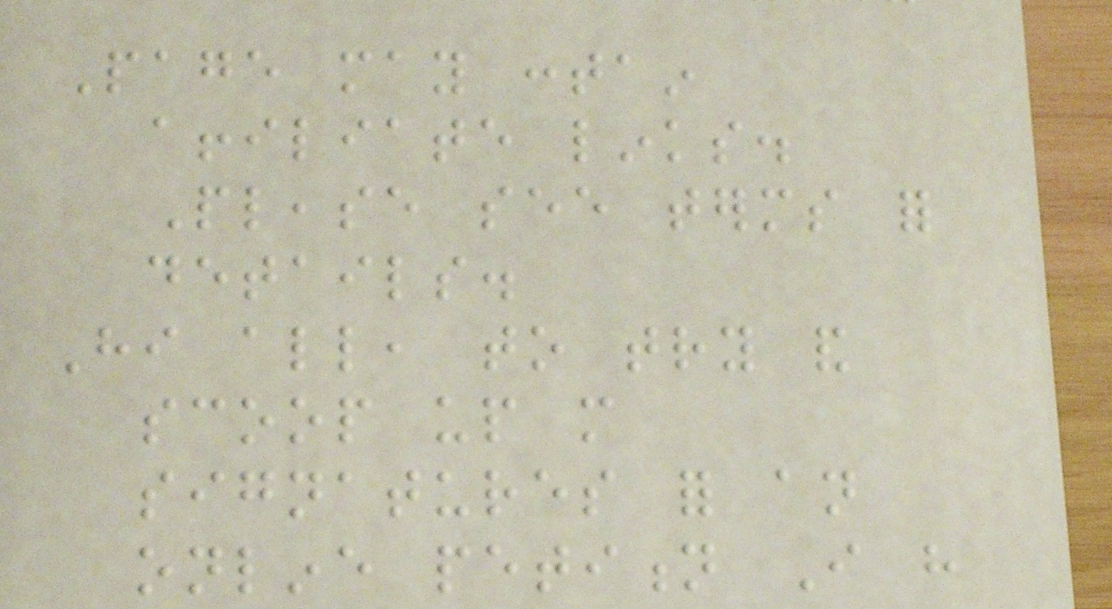Page may contain
affiliate links.
Please see terms for
details.
Hi all, to try and
scoop up more
signatures for an
online petition I have
